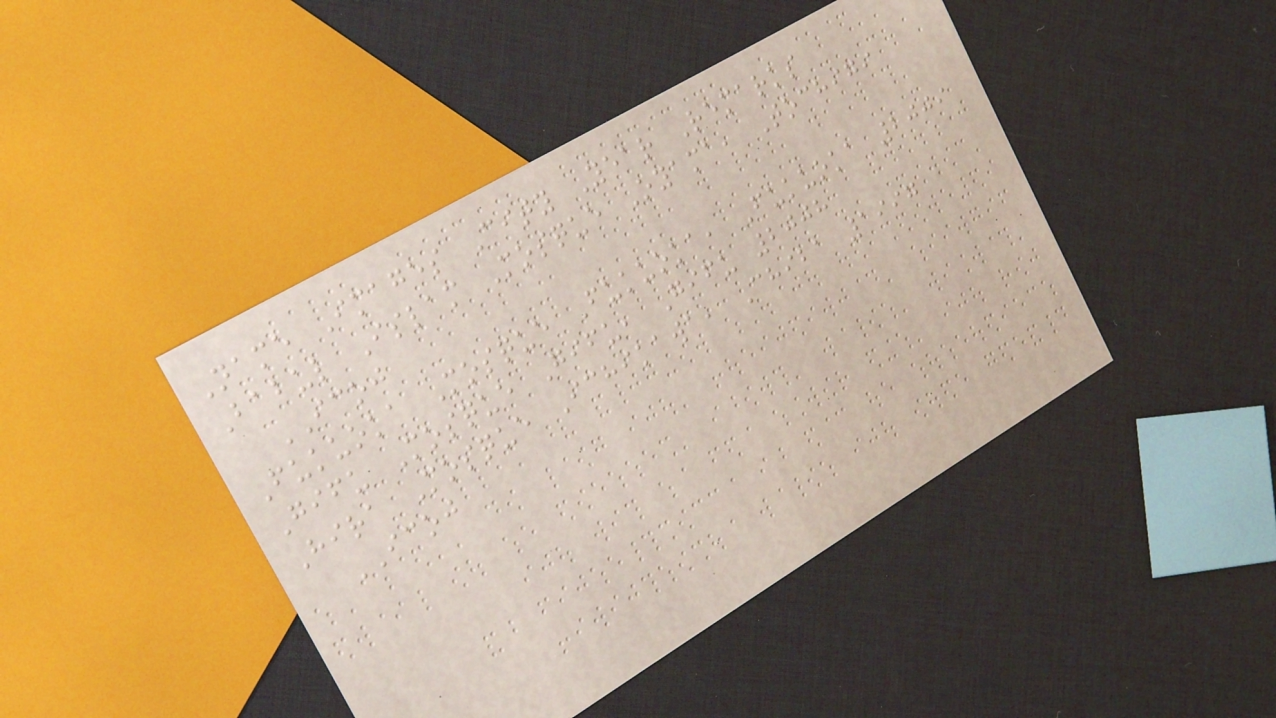Name Images City Year Remarks
Babul Islam Mosque Oyama, Tochigi
ICOJ
Fukuoka Mosque Fukuoka, Fukuoka 2009
Gifu Mosque Gifu, Gifu 2008
Hira Mosque Ichikawa, Chiba 1997
ICOJ
